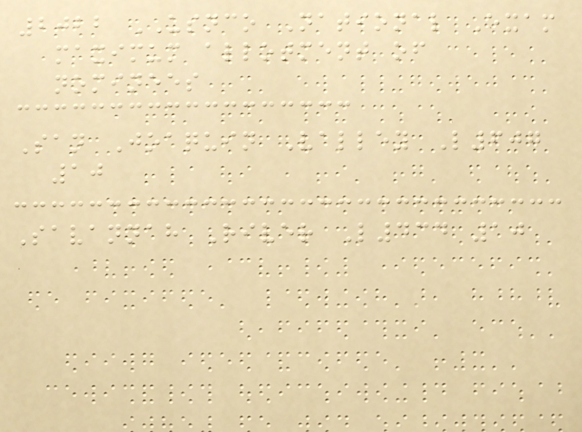2022 USNCO National Exam
maximum allotment of
nominees
San Joaquin Valley L607
10
Savannah River L434 10
